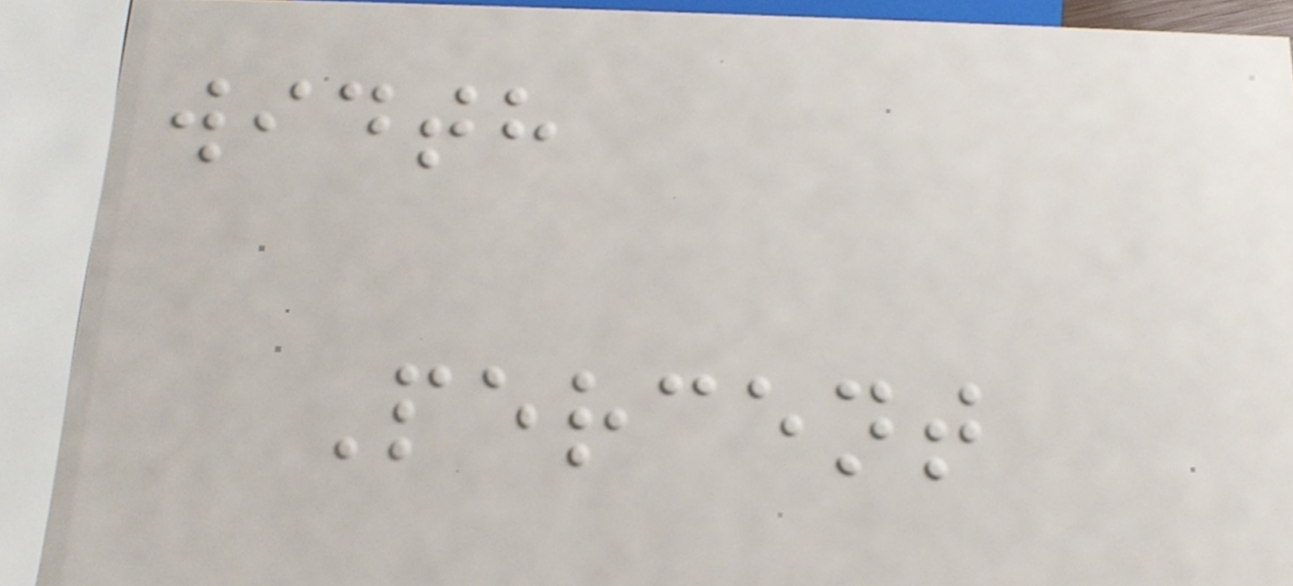width
Percent
